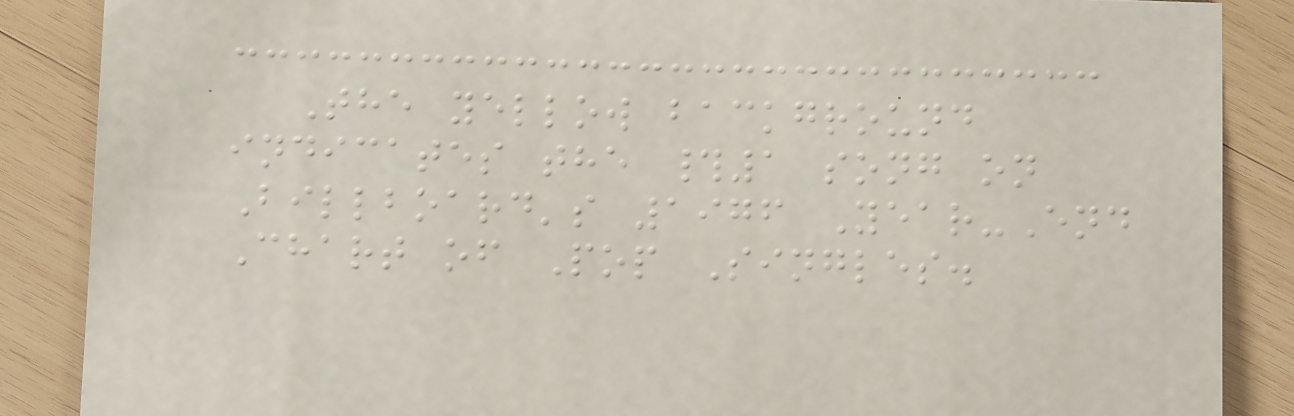The yellow background
indicates the #1 song on
Billboard's 1976 Year-End
Chart of Pop Singles.
